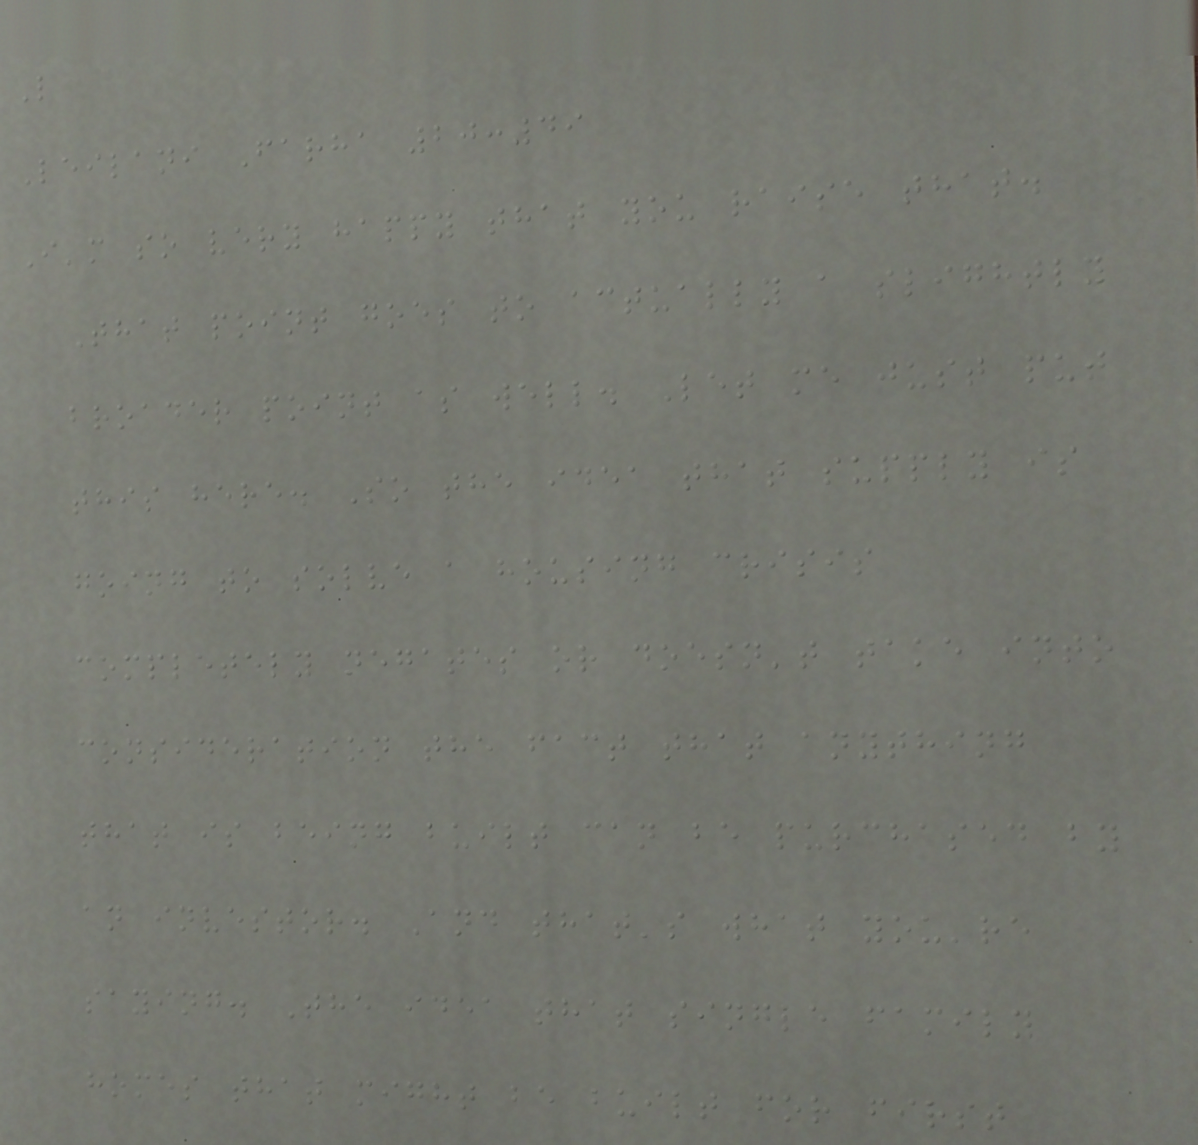L
Leilani Farha 20:49
I'm so very happy that you raise that.
That point goes to actually a slightly
broader point as well. Let me just put
this here. So the idea that supply is
going to solve a housing crisis
completely negates or doesn't take into
consideration the fact that anything
that is being built can be purchased by
an investor. And that's what you're
saying. The idea that single family
homes that might be built for first
